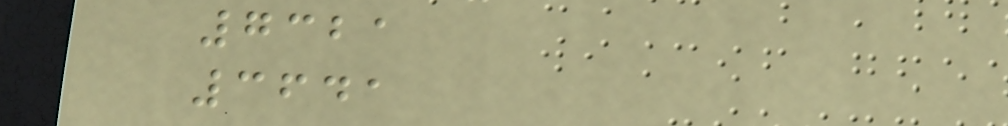7321
3641
